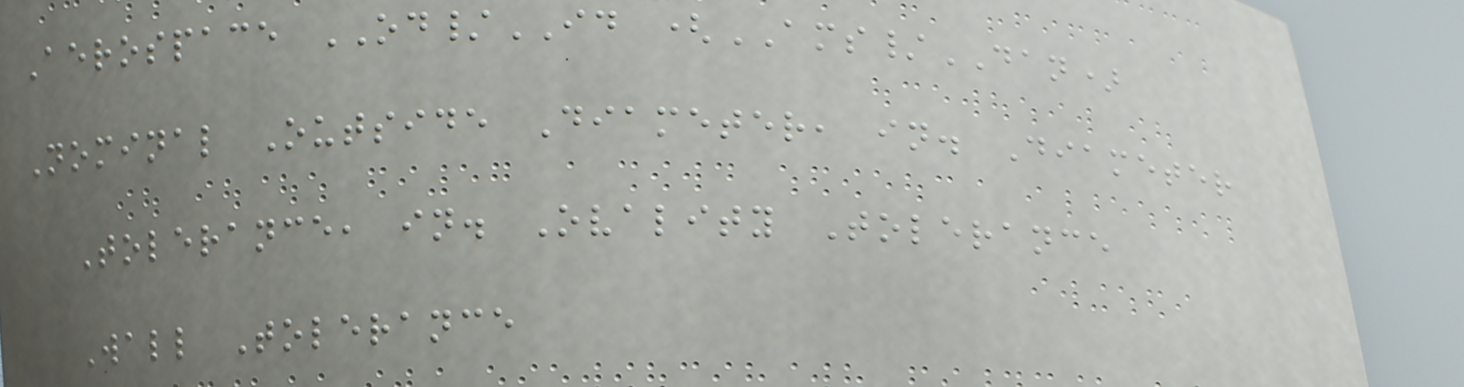Aerospace OD/ID (AMS/DAN)
Nominal Outside Diameter, in. Diameter
Tolerance, in. Ovality Tolerance
Wall Tolerance
